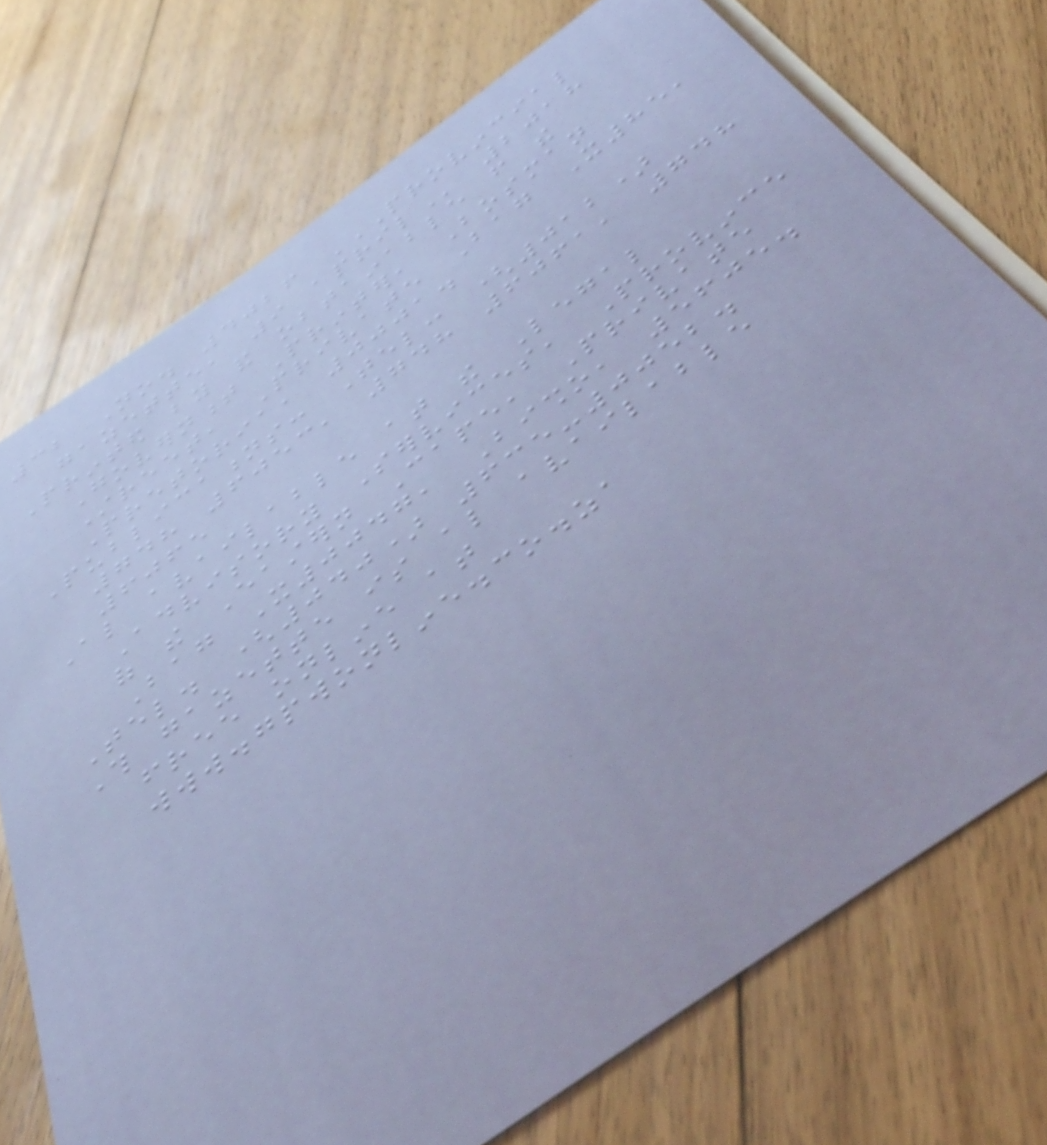32 No. 4026 PROVINCIAL
GAZETTE, 9 APRIL 2018
Printed by and obtainable from the
Government Printer, Bosman
Street, Private Bag X85,
Pretoria, 0001.
Publications: Tel: (012)
748 6053, 748 6061, 748
6065
Also available at the Legal
Advisory Services, Province
of the Eastern Cape, Private
Bag X0047, Bisho, 5605.
Tel. (040) 635-0052.
This gazette is also available
free online at
www.gpwonline.co.za
